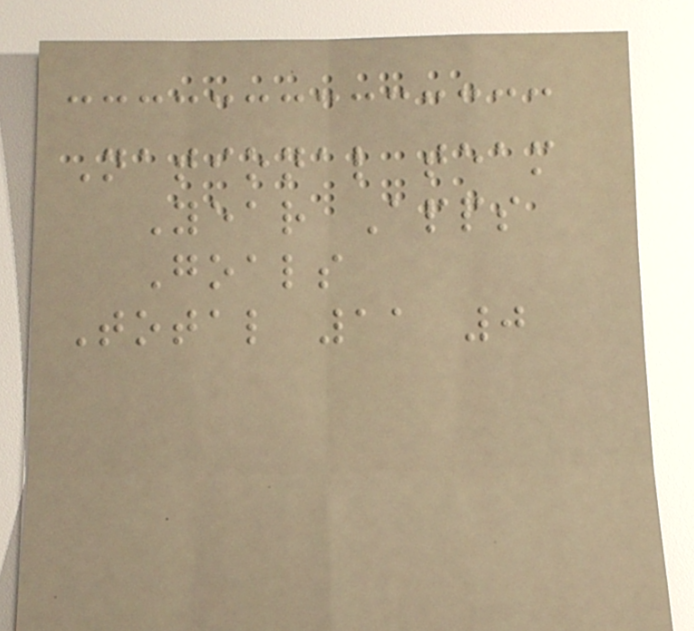National team
Year Apps
Goals
Total 11 0
